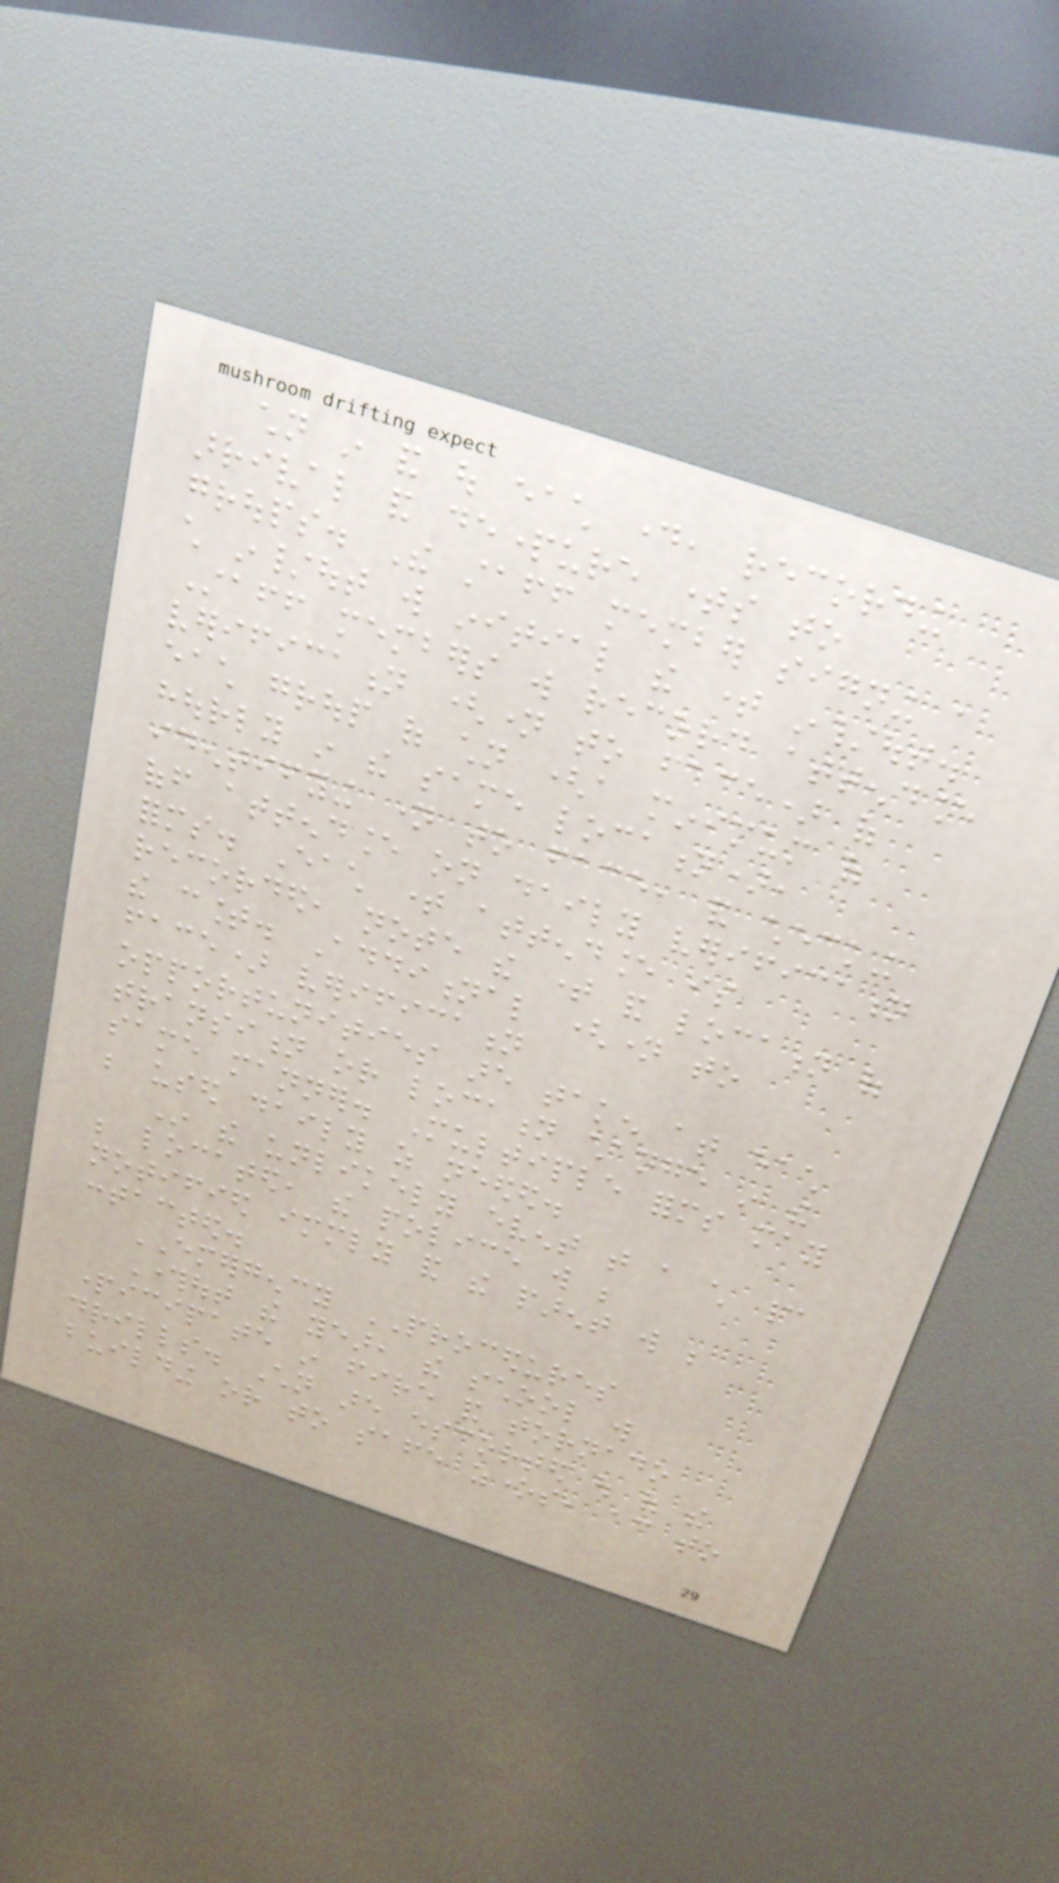children in and out each day, recording
arrival and departure times to
groups. The staff member signing a
child in/out will initial the time in/out.
Staff members will record attendance
verification (name to face) of
each group of children (a minimum of
hourly in the same location),
identifying name to face, and checking
off attendance on daily verification
forms. Each time attendance is
recorded, note the time and location of
the count. Additional (name to
face) verification
opportunities are taken at each
transition or location change in the
same manner. Multiple forms may
be used daily as needed.
In the unlikely event that a child cannot
be located, the police will be
notified immediately and the parent will be
contacted.
EMERGENCY PROCEDURES
Throughout the year, the school will
participate in fire and tornado
drills. Children are escorted out of the
building or to safe zones, according to
